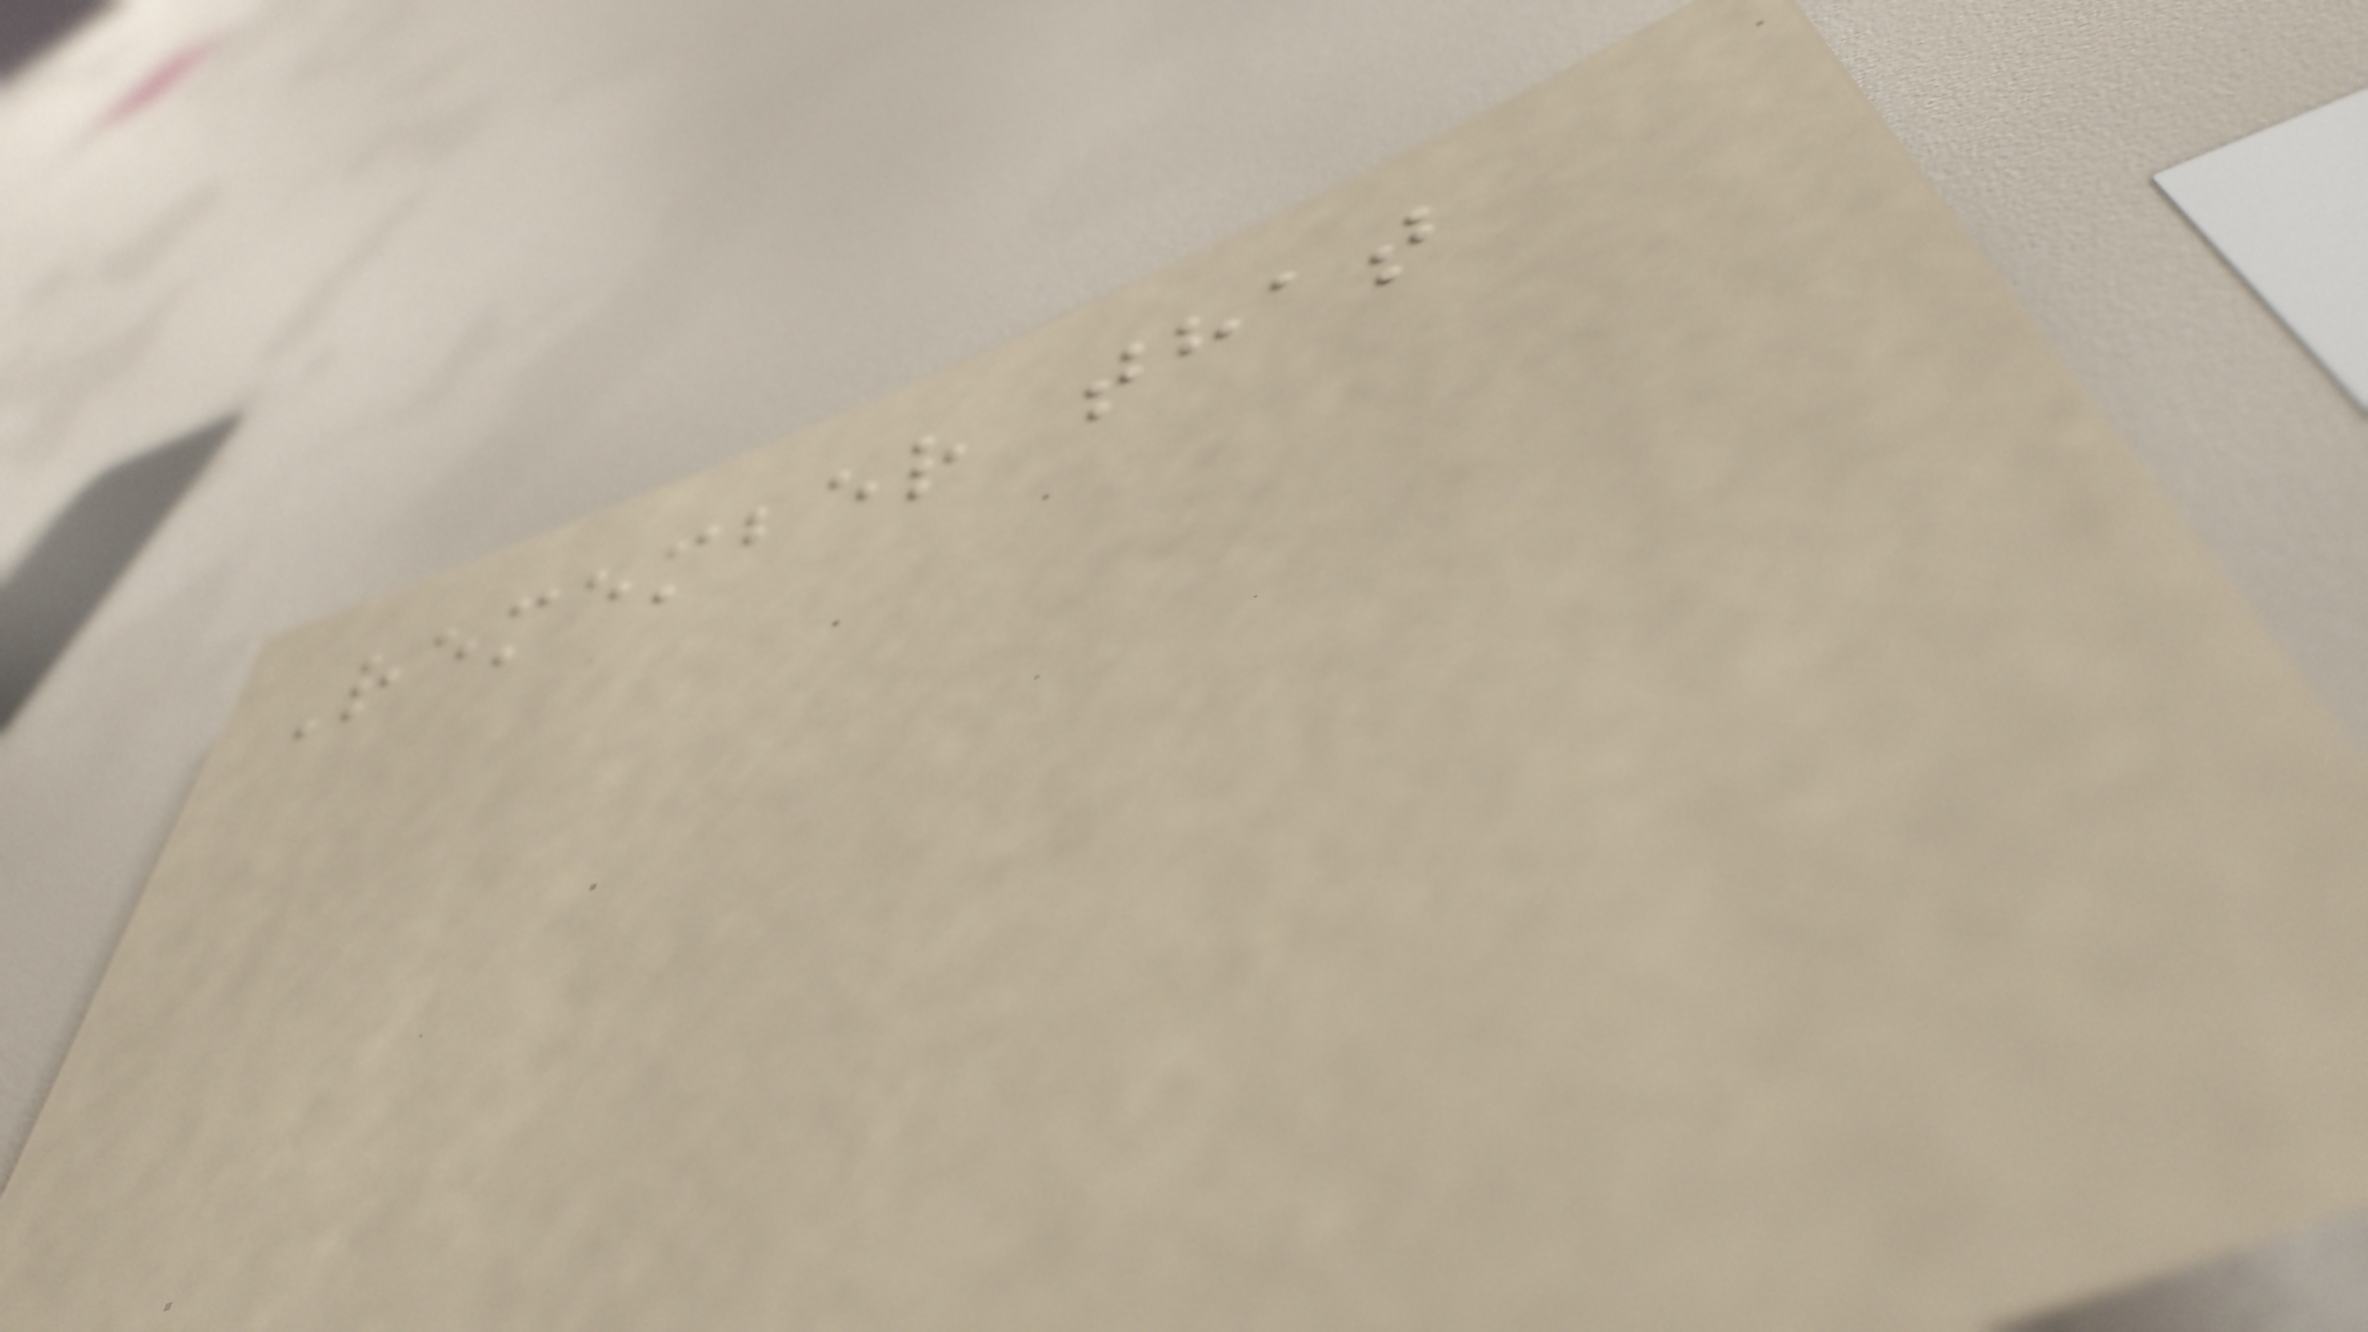Remember that
